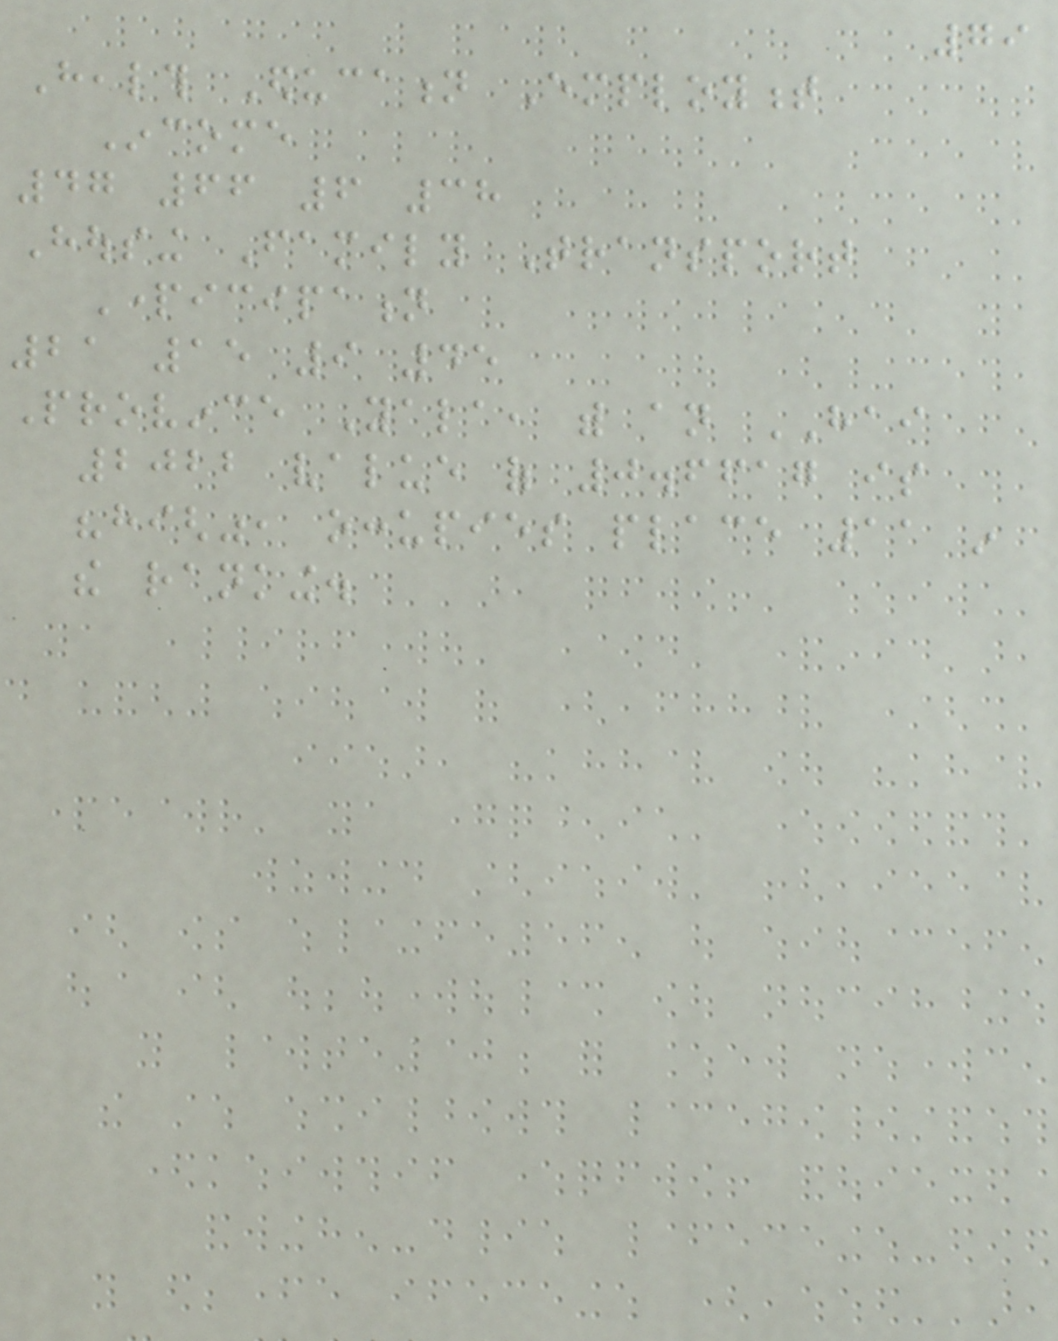79
Health Education Employment
Income
47 66 6 38
Housing Family Transport
Participation
21 15 9 45
Province Yala, with an HAI
2022 value of 0.6617 is
"high", occupies place 11 in
the ranking.
